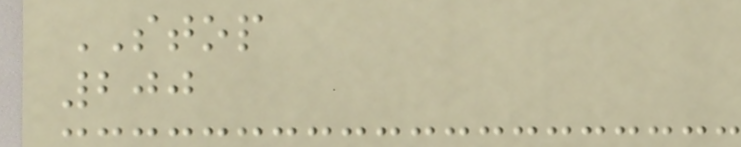STOP
200
